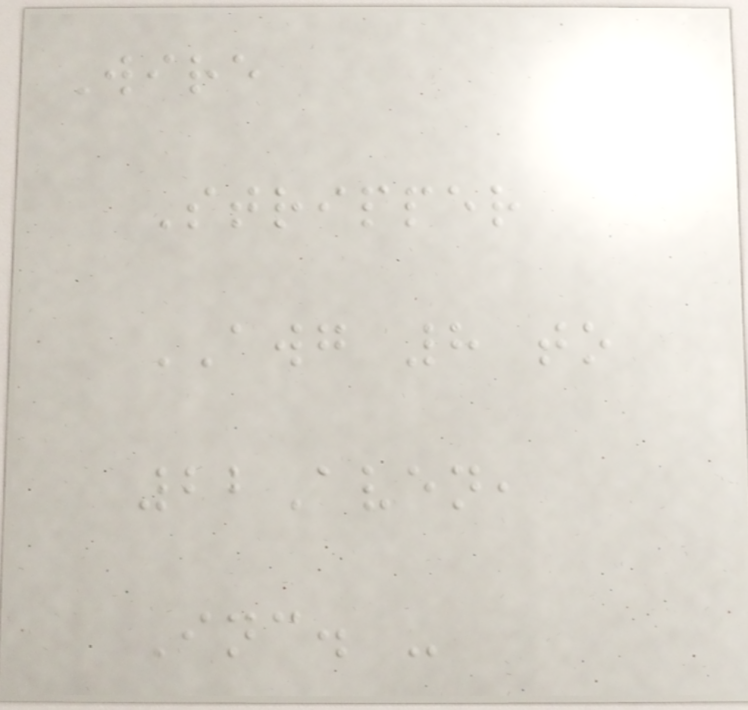Wire
Stripper
AWG 8 to
22Aven,
Inc. -
